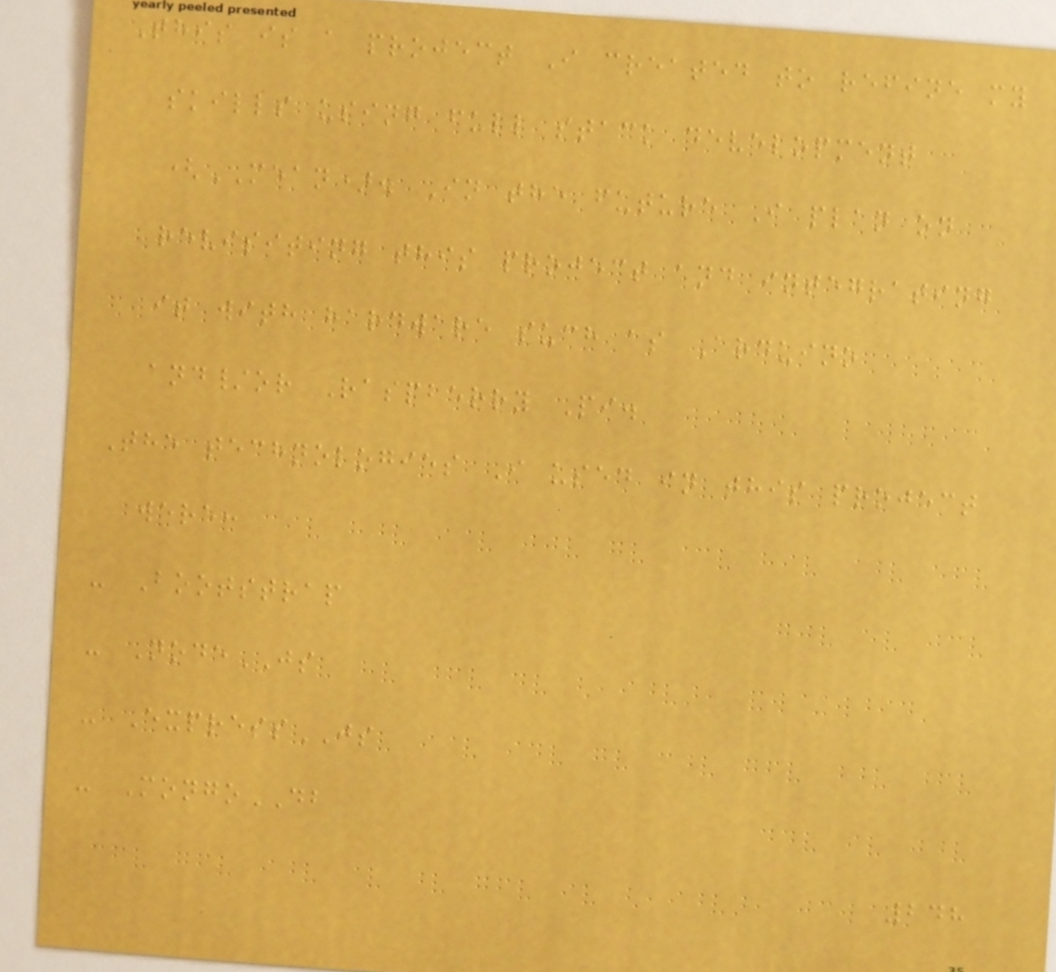This is a project I created to refine my
skills using full stack development
(MEAN). In the future I plan on
revisiting this project and integrating
it with hardware such as Arduino
and/or Raspberry Pi.
The technologies I used in this project
were:
- Bootstrap
- NodeJS
- ExpressJS
- MongoDB
248
